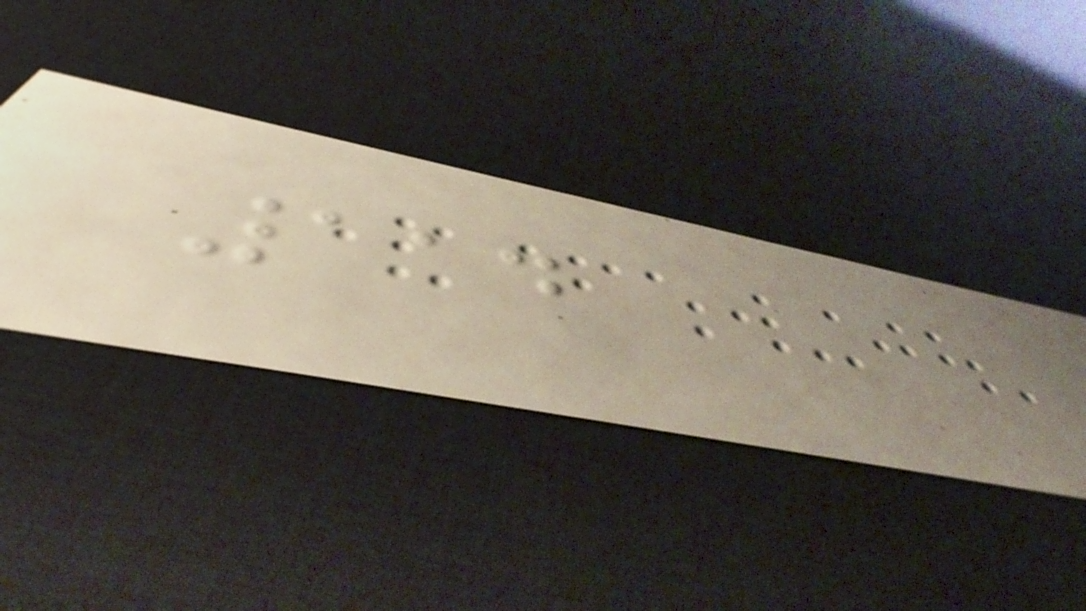114
